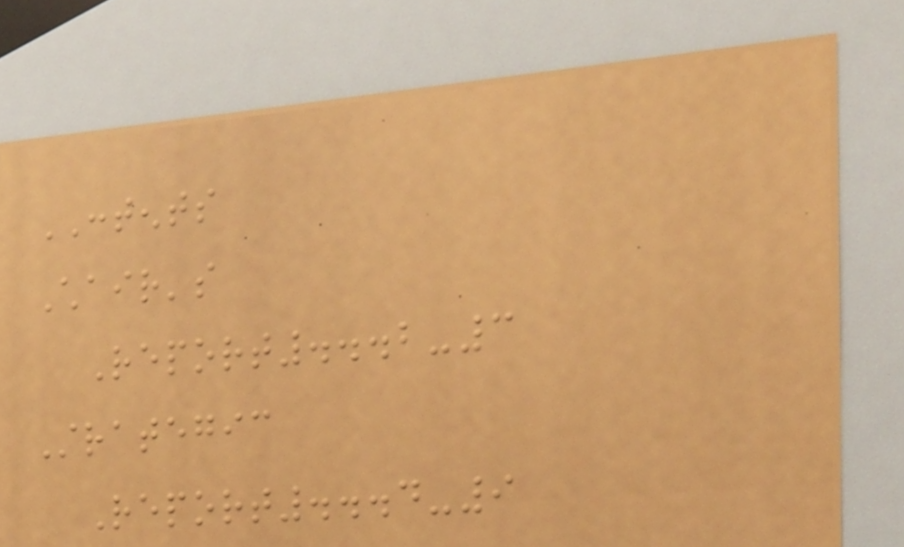CONTENTS
Chair's
Report...2-3
Strategic
Report...4-9
